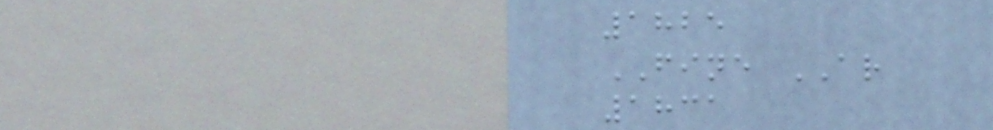1825
FINE AR
1831
